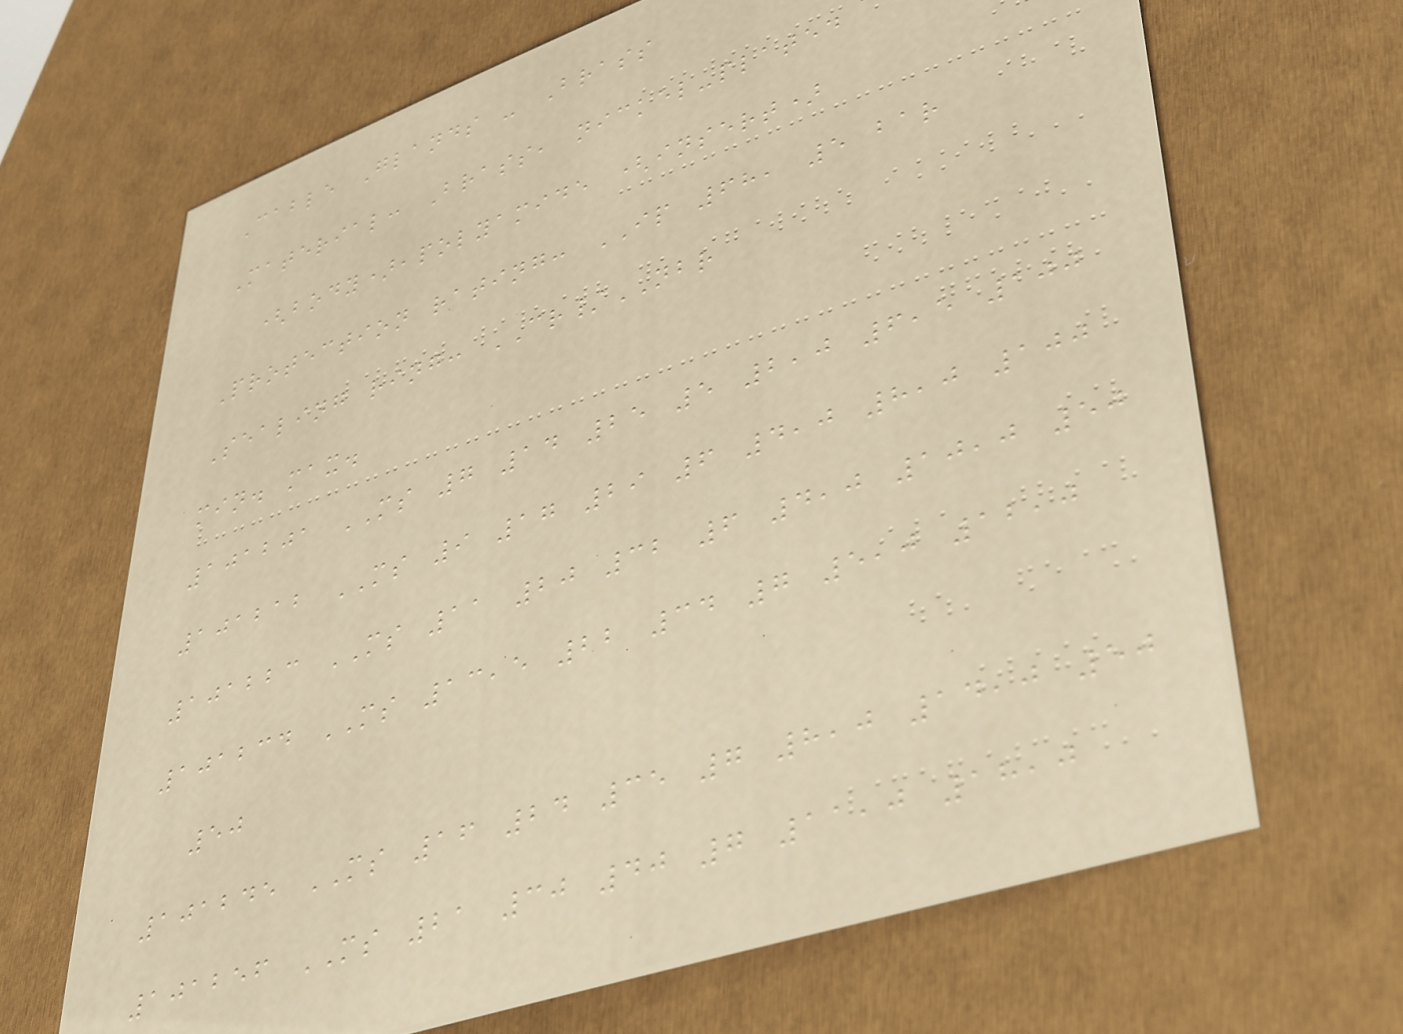Cable Glands - Brass
Material: Brass, nickel-plated
(body),polyamide (insert)
Protection rating: IP 68, 5 bar
Sealing ring: CR/NBR
min. max.
101201 MS 7 14 25 5 2,0 6,5 100
101212 MS 9 17 29 6 4,0 8,0 100
101223 MS 11 20 32 6 4,0 10,0 50
101234 MS 13,5 22 34 7 5,0 12,0
50
101245 MS 16 24 35 7 8,0 14,0 50
101256 MS 21 30 40 7 11,0 18,0
